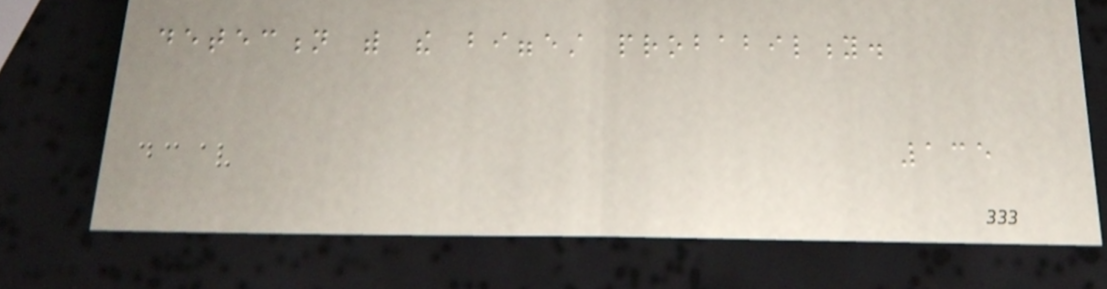detection with the biggest probability.
135
